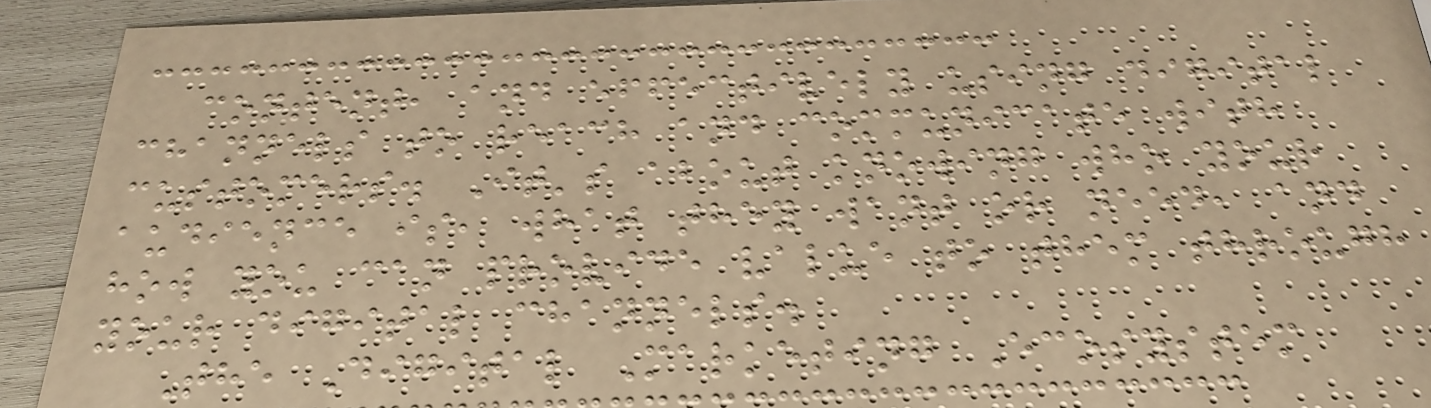content, and effectively using digital
channels to reach and communicate with
customers. It's about knowing who your
audience is, what they want or need, and
how you can provide value to them through
your digital channels.
The Digital Marketing Ecosystem
